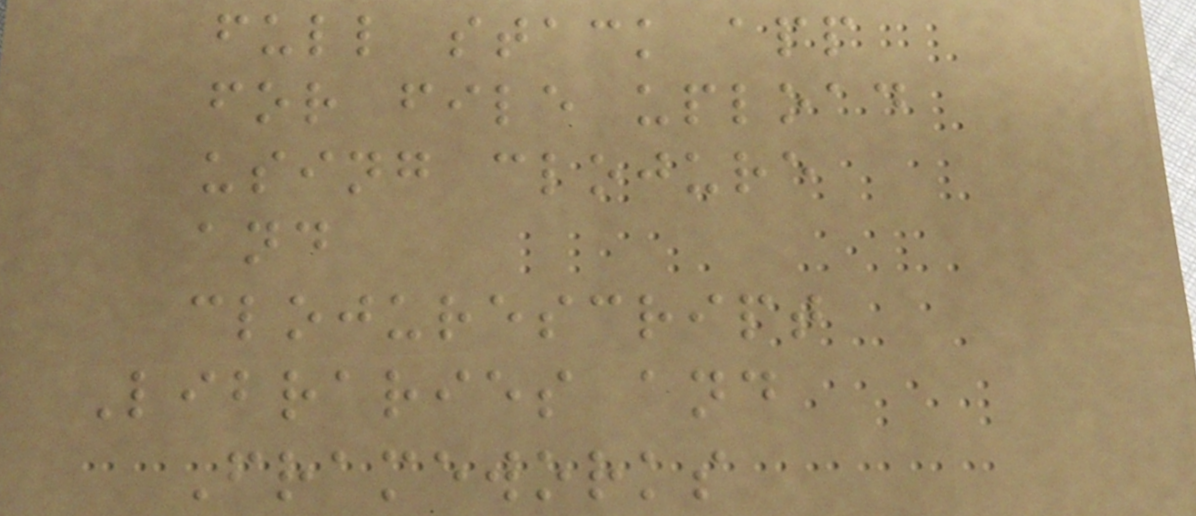full stack app
for file upload
using clojure
and
clojurescript
Libraries and
Frameworks
